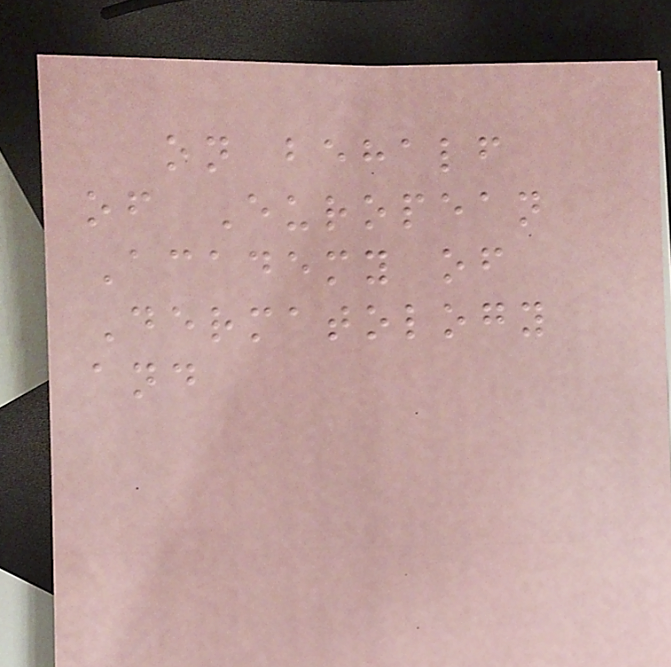on behalf
of European
Academy of
Dermatology
and
